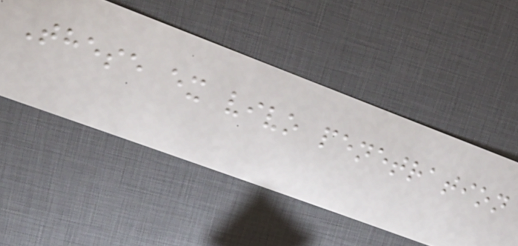These ex vivo penetration
